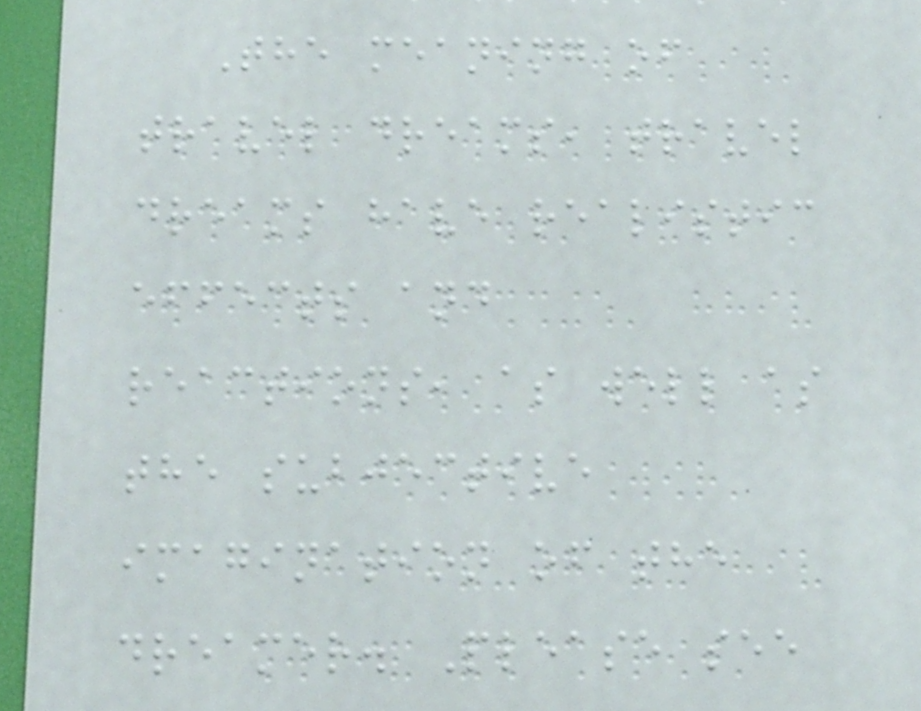The meaning of
travel dreams, travel
dreams have realistic
effects and
reactions, as well as
the subjective
imagination of the
dreamer. Please see
